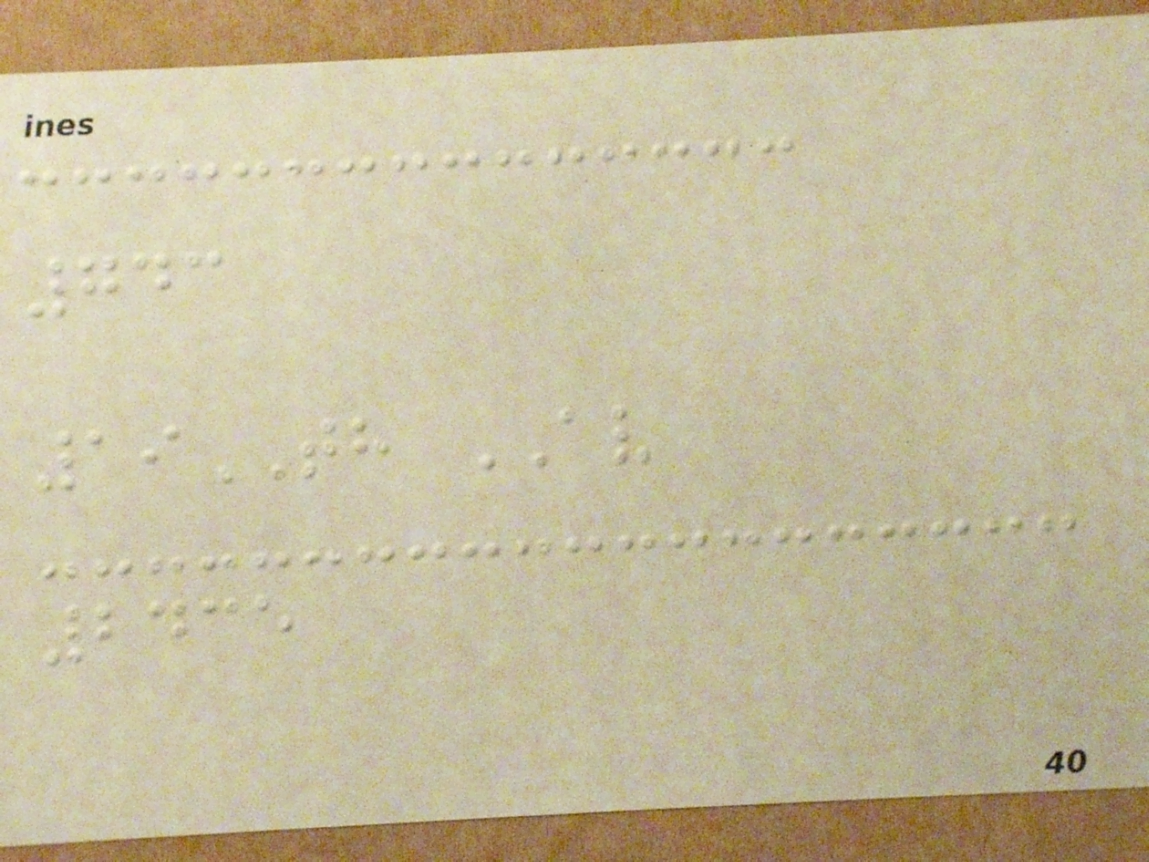743
19TH AV
2435
